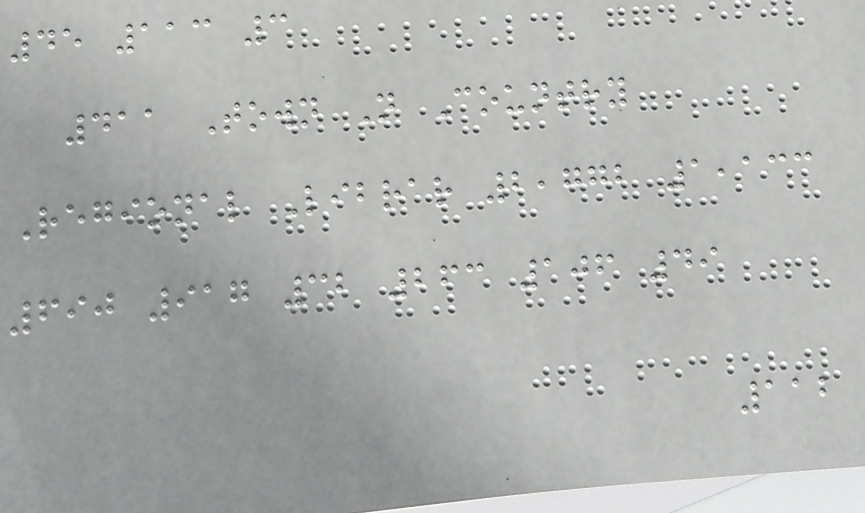45 113 3
411 Town N Country
Regional Librar 2,772 1,133
690 917 32 263 106 49
112
